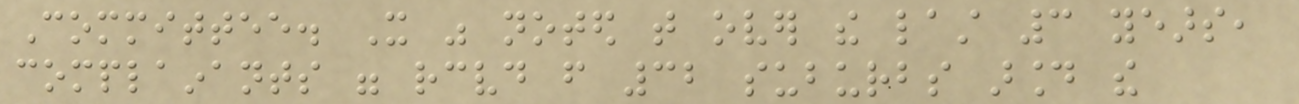Committee. It was noted that over the last 3 years,
complainants were received from 32 suburbs around the
